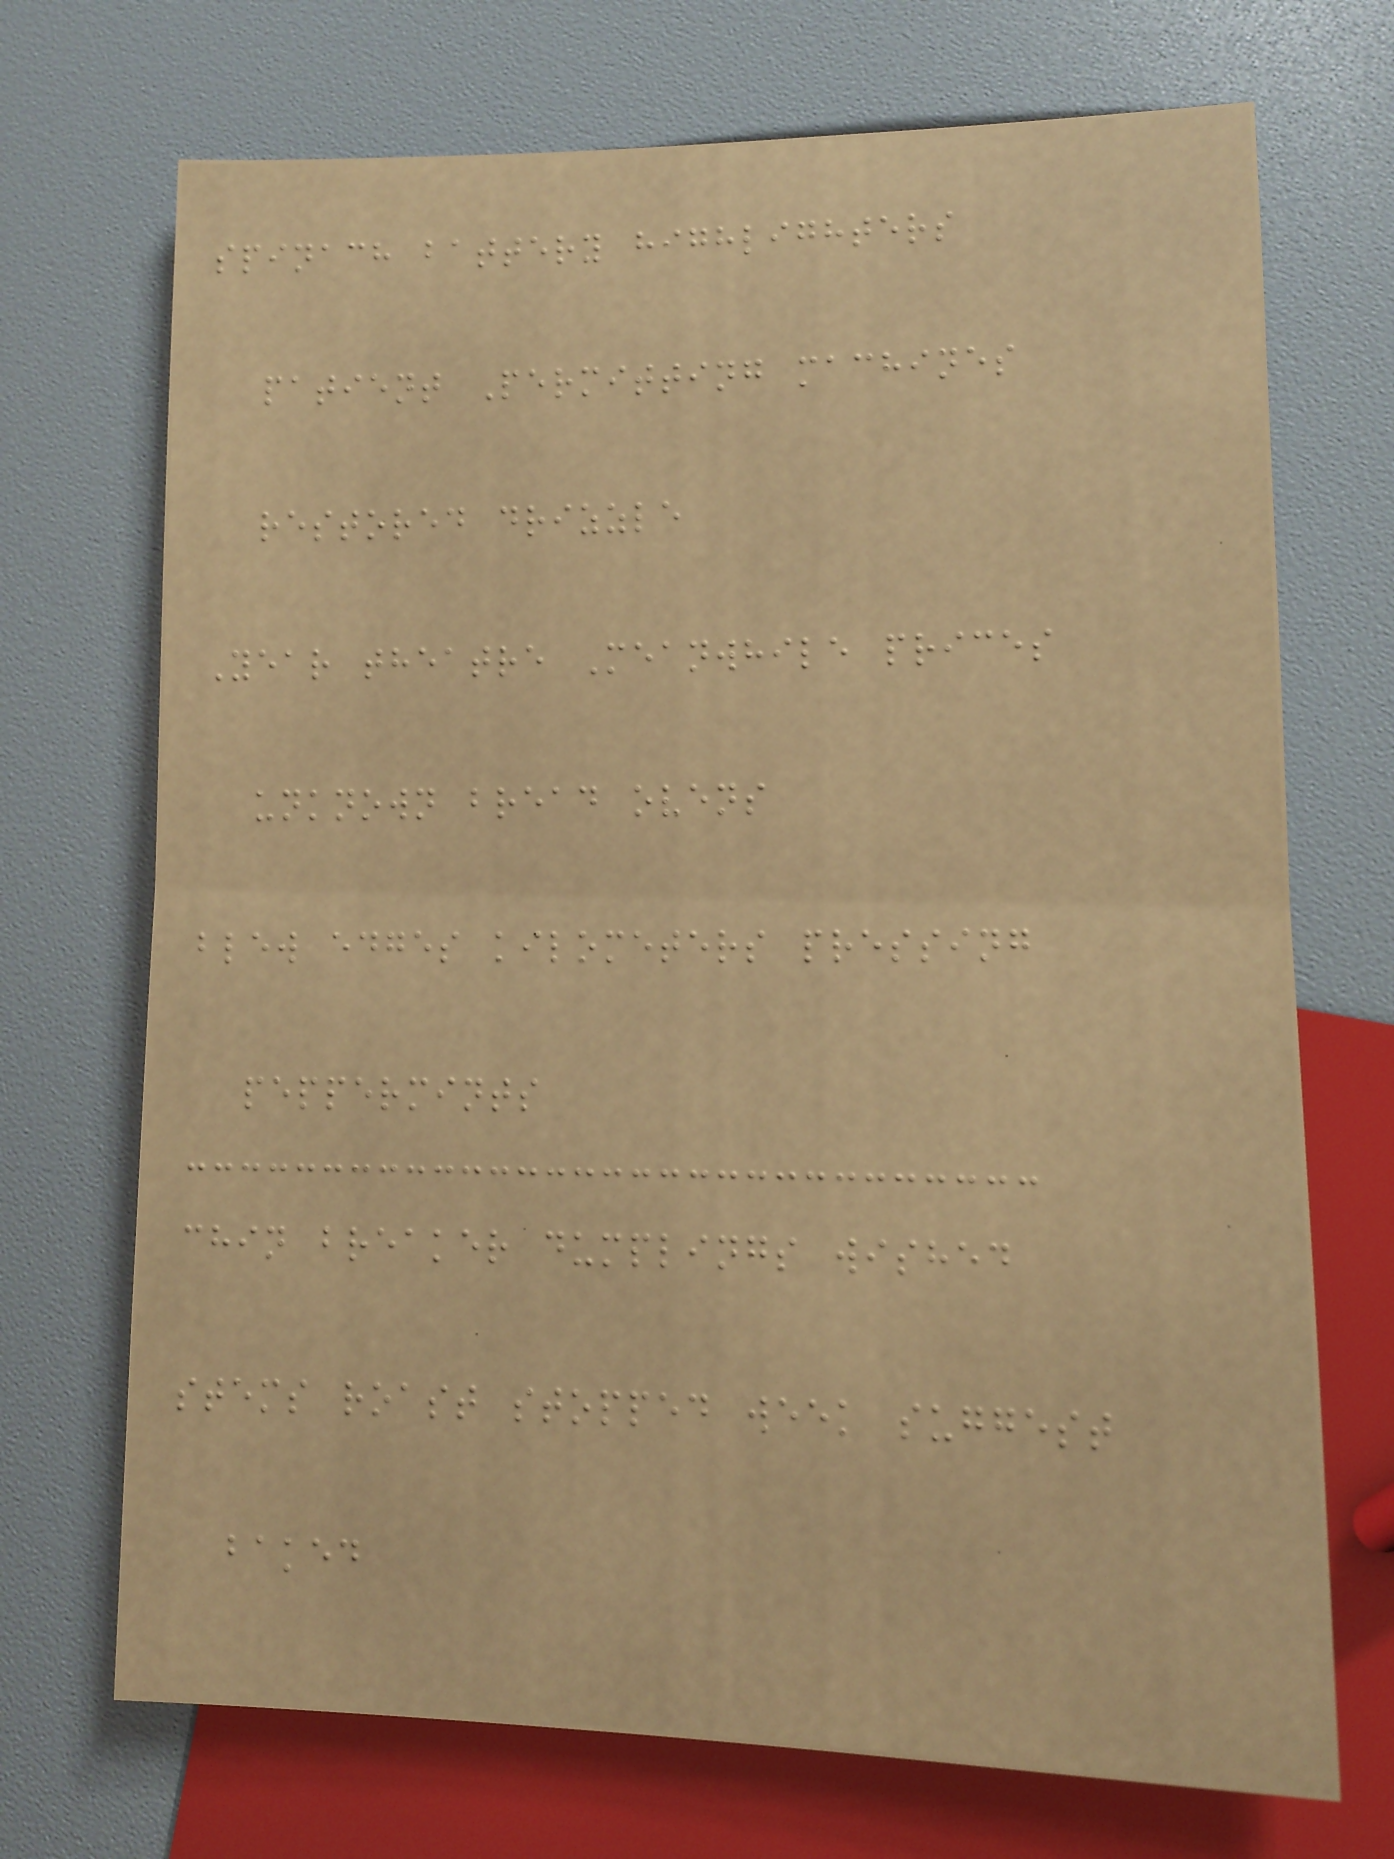spinach battery highlighters
patient Permitting machines
restored drizzle
Year theatre Meanwhile prices
unknown bread ovens
blew edges kilometers pressing
peppermints
chin breaker dumplings wished
stems roast stopped week suggest
baked
